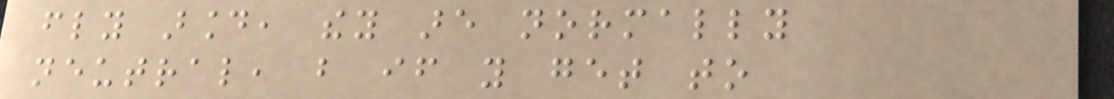fly around, they are normally
neutral, but if you get to
